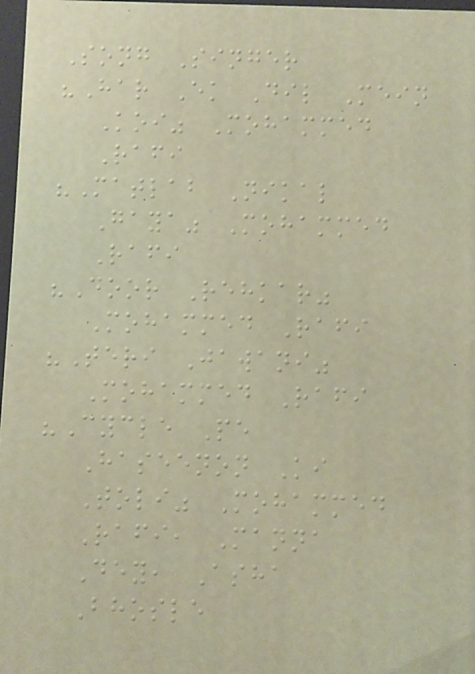Song Singer
"Har Ek Dil Mein
Koi" Mohammed
Rafi
"Matlab Nikal
Gaya" Mohammed
Rafi
"Door Rehkar"
Mohammed Rafi
"Teri Jawani"
Mohammed Rafi
"Cycle Pe
Haseenon Ki
Toli" Mohammed
Rafi, Manna
Dey, Asha
Bhosle
